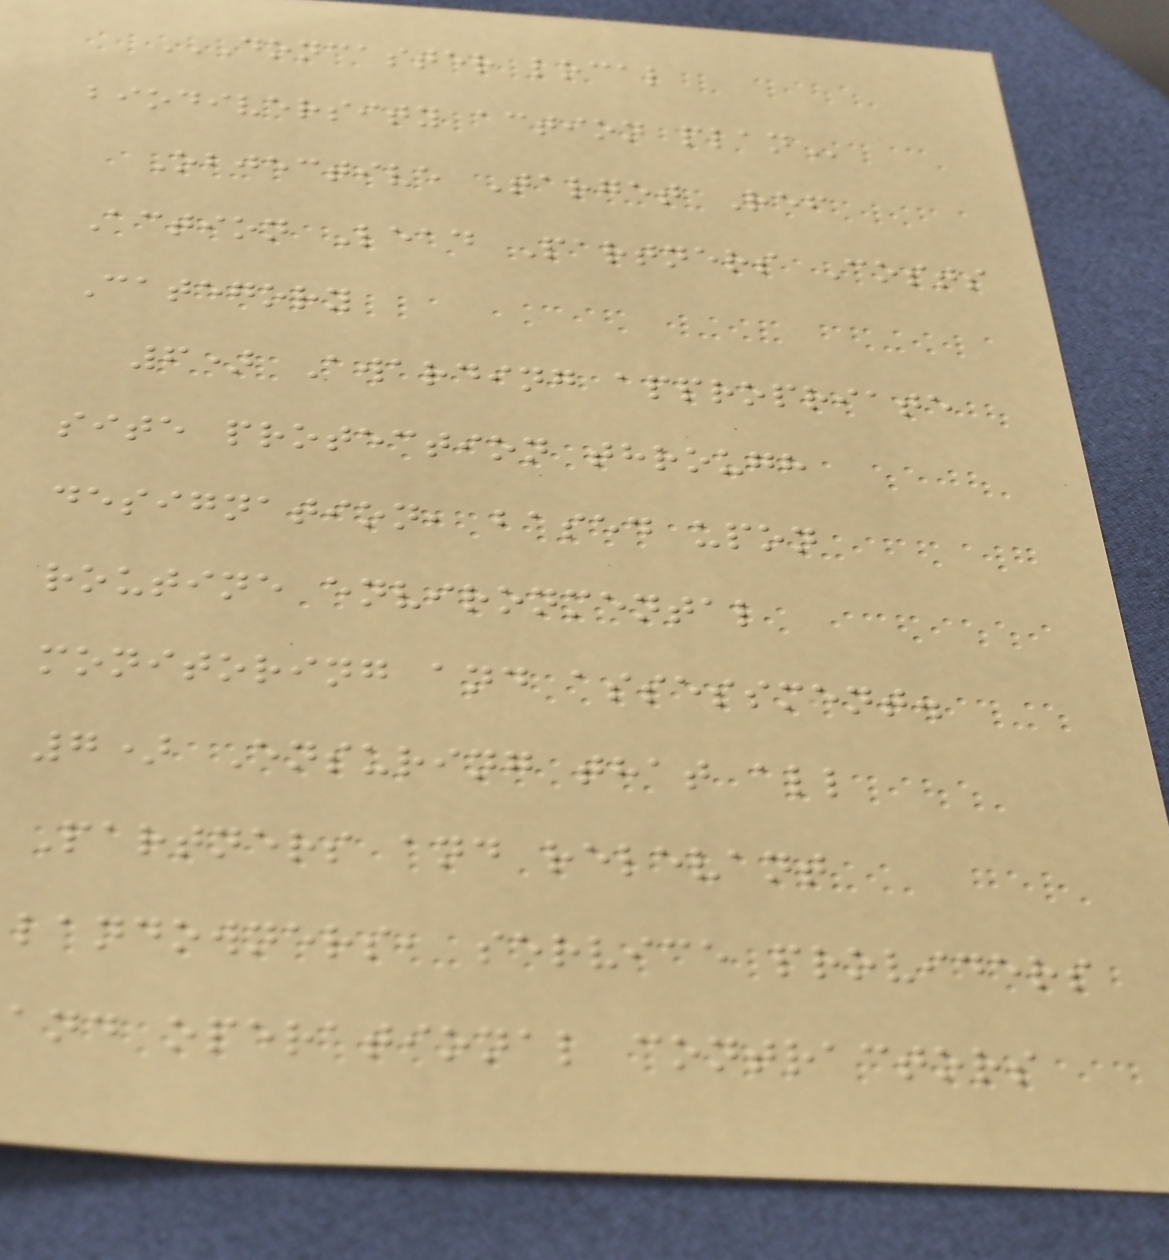DONCASTER LOCAL
BIODIVERSITY ACTION PLAN
Objective Target Ref
Action Lead Partners Costs
Category
6) Awarding appropriate
site protection through
designation, based upon
routine environmental
monitoring and assessment.
7) Ensuring that all
Partners and relevant
landowners, service providers
and operational contractors
